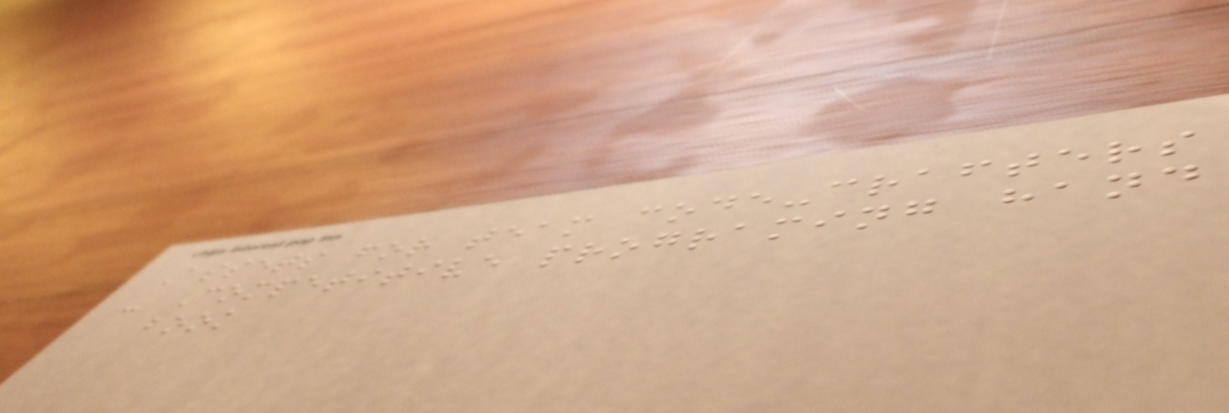Assets for team code-crafters
- Competitive programing hand
book
